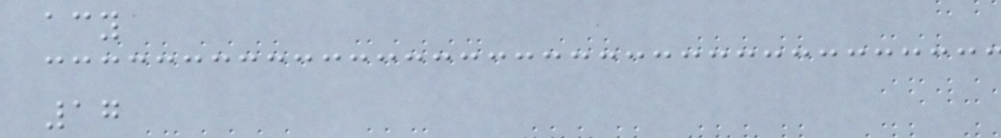acy
17
